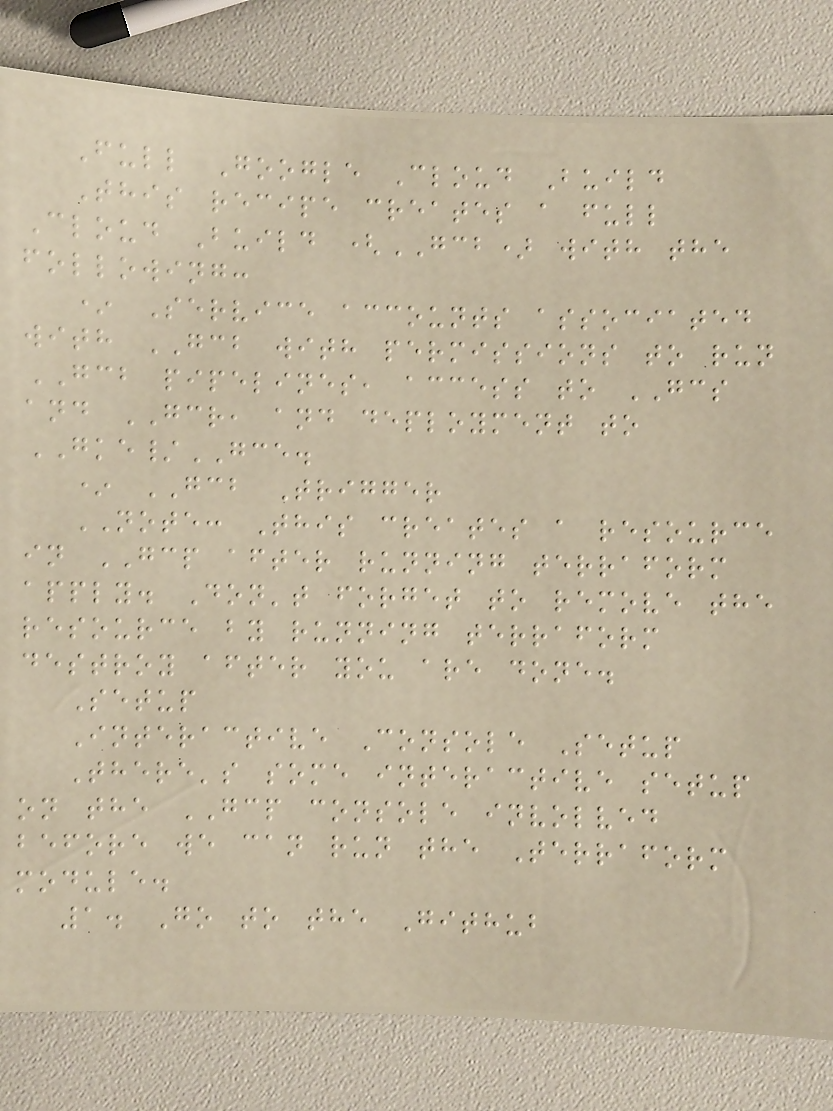Full Google Cloud Build
This recipe creates a full
Cloud Build (GCB) with the
following:
* Service accounts associated
with GCB with permissions to run
GCB pipelines, access to GCS
and GCR, and deployment to
GKE/GCE.
* GCB Trigger
NOTE: This creates a resource
in GCP after running terraform
apply. Don't forget to remove the
resource by running terraform
destroy after you are done.
Setup
Interactive Console Setup
There's some interactive setup
on the GCP console involved
before we can run the Terraform
module.
1. Go to the Github
